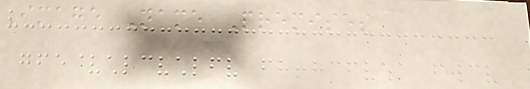Image Name Premises
